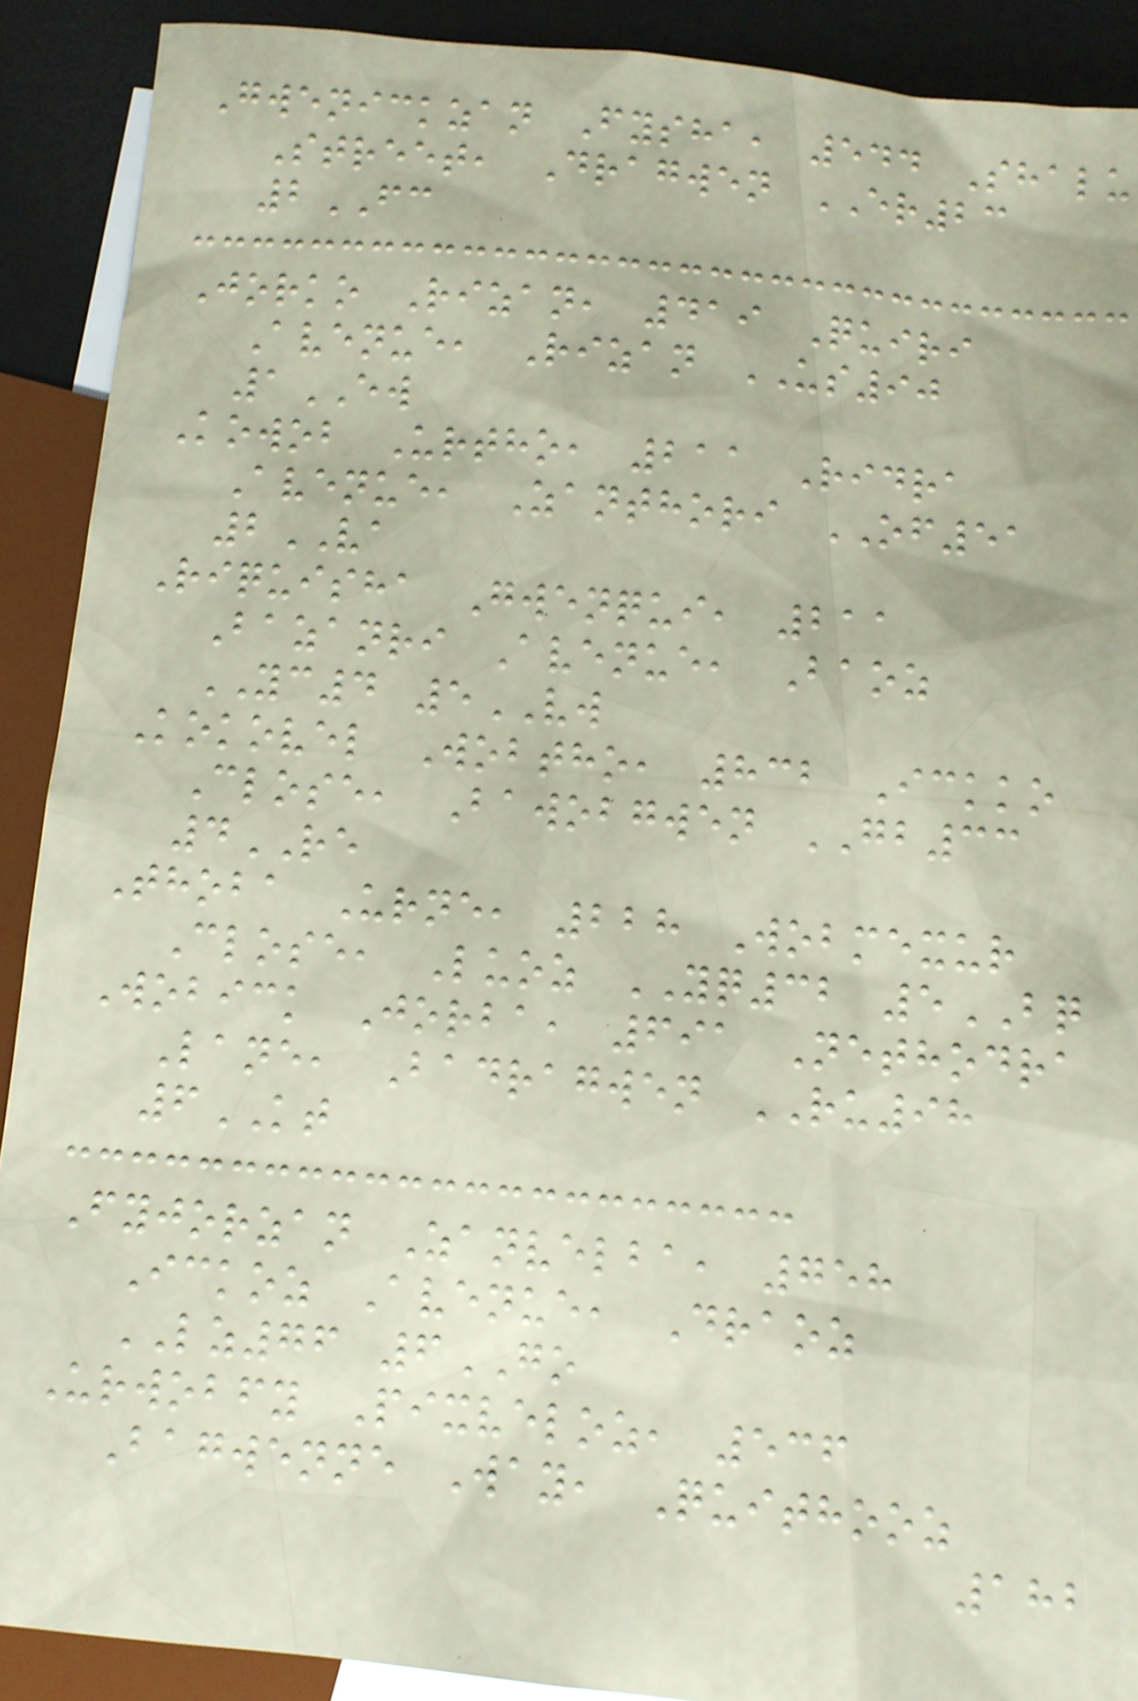Gwenickzan Fysha, 544 Shalu
Street, Dragwen ER23
2FC
Jorko Rizan, 419 Quiri
Avenue, Rizan US90
1EW
Kowob Urtho, 211 Ridra
Avenue, Zanthori OF51
2VA
Riquisha Gwenqui, 211
Bazanri Avenue, Baoz
YC4 5VW
Kokovel Wobtho, 832 Ickko
Close, Bawobgwen GB33
4RE
Thoba Urne, 228 Wobmexur
Close, Luoz YQ32 5BQ
Wobick Jorba, 691 Nethodra
Lane, Badragwen RU98
6KT
Fyjorzan Zanvelba, 758
Ickoz Avenue, Draoz
LZ76 6GO
Urwobfy Pixveloz, 536
Bagwenne Way, Quithooz
182
